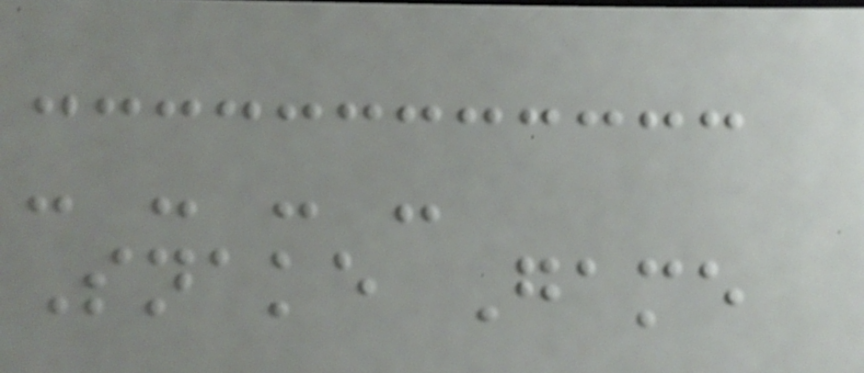- - - -
Snake Game
